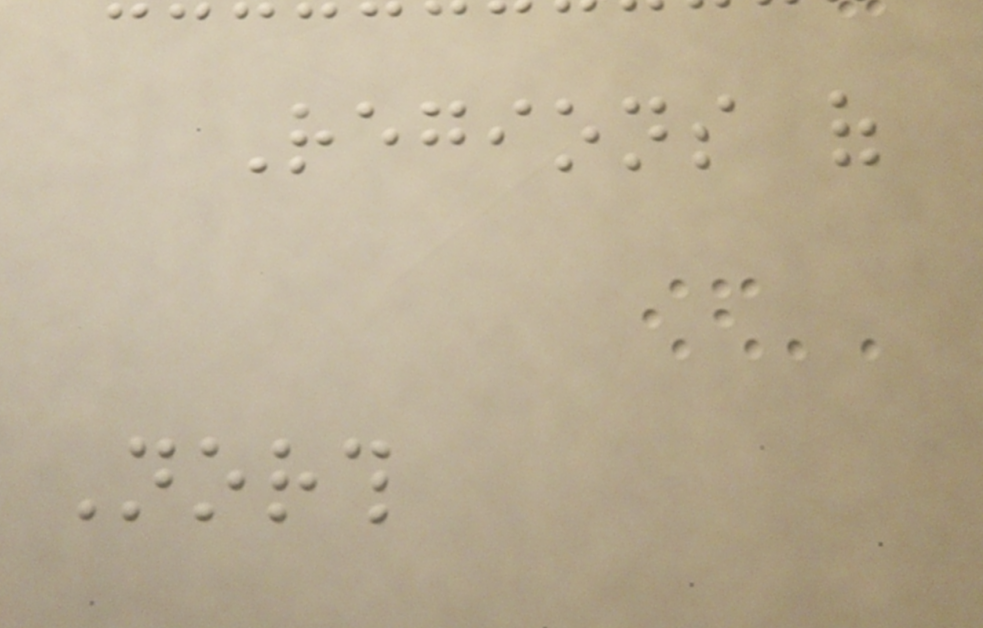Regions of
North
